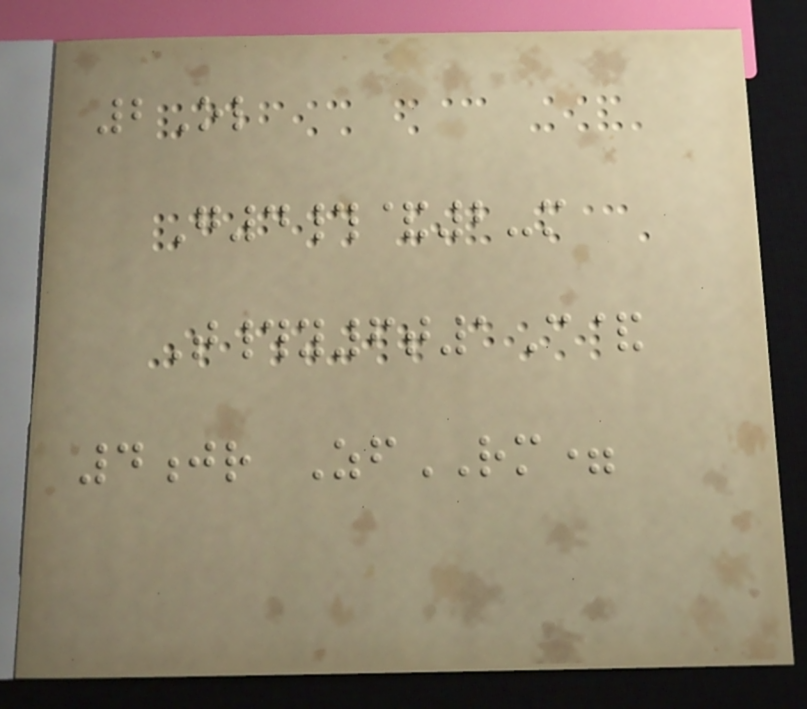2Ol
G4#&2-m
T#y6t1C&
4jr ZfRM=
